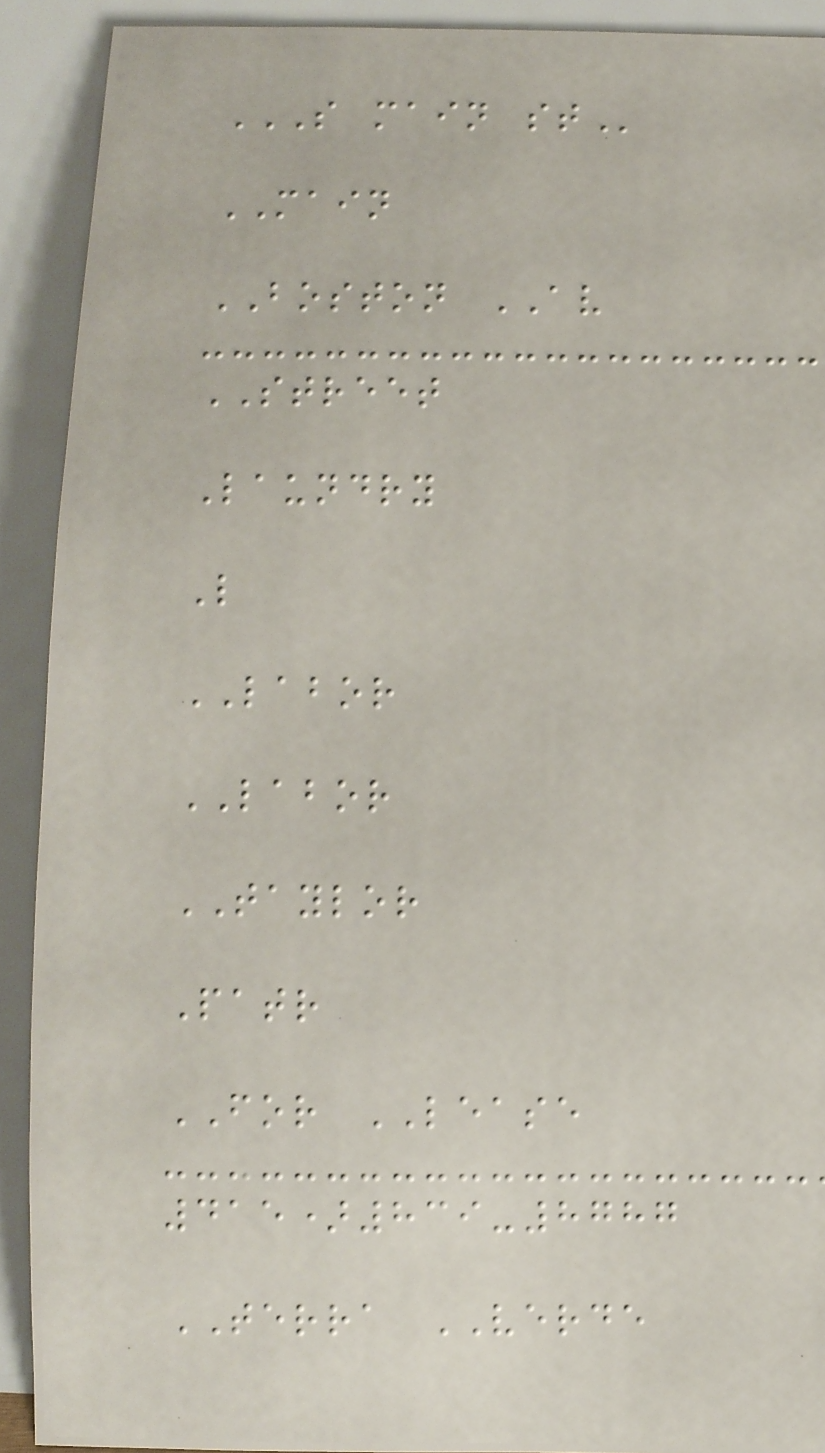S MAIN ST
MAIN
BOSTON AV
STREET
Laundry
L
LABOR
LABOR
TAYLOR
Patr
FOR LEASE
415)839-8787
TERRA VERDE
